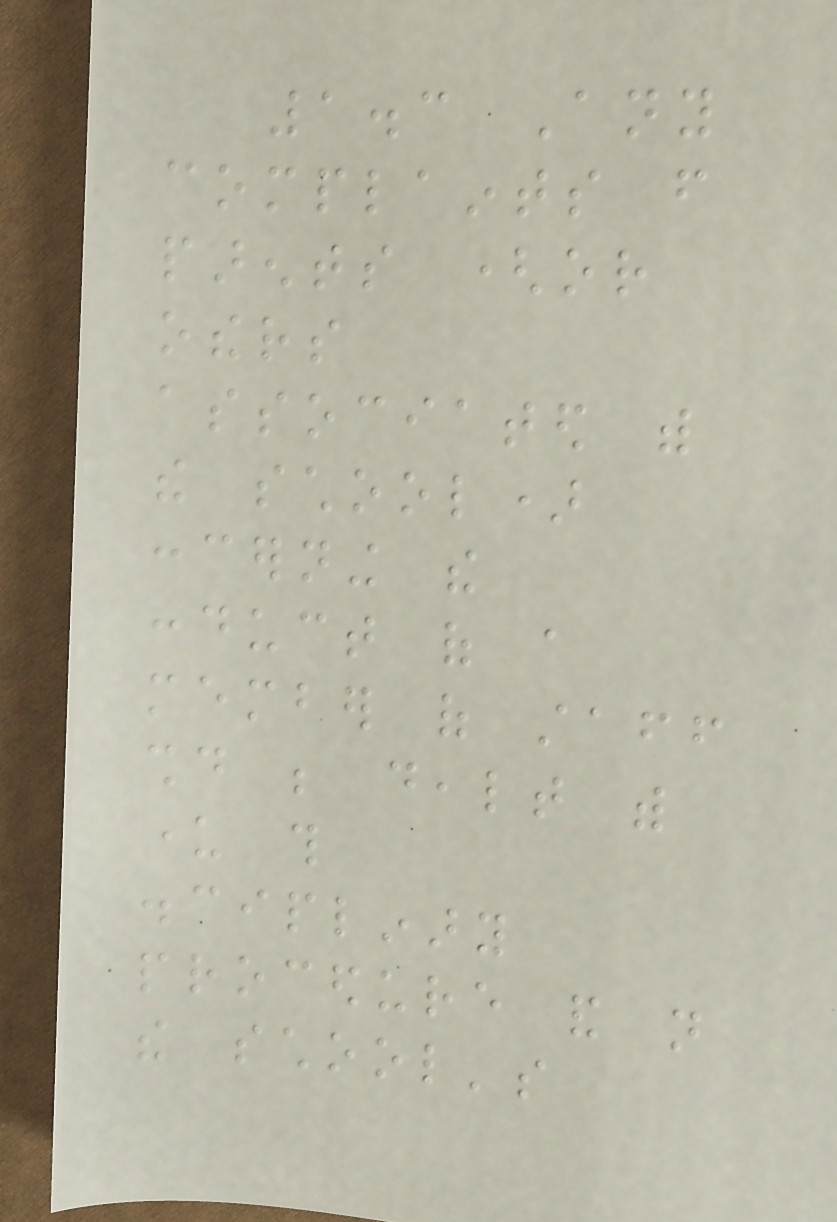1.3 Any
complaints from
parents (or
others
associated with
the school)
concerning the
conduct of a
member of staff
should be dealt with
under this
disciplinary
procedure and not
the school's
